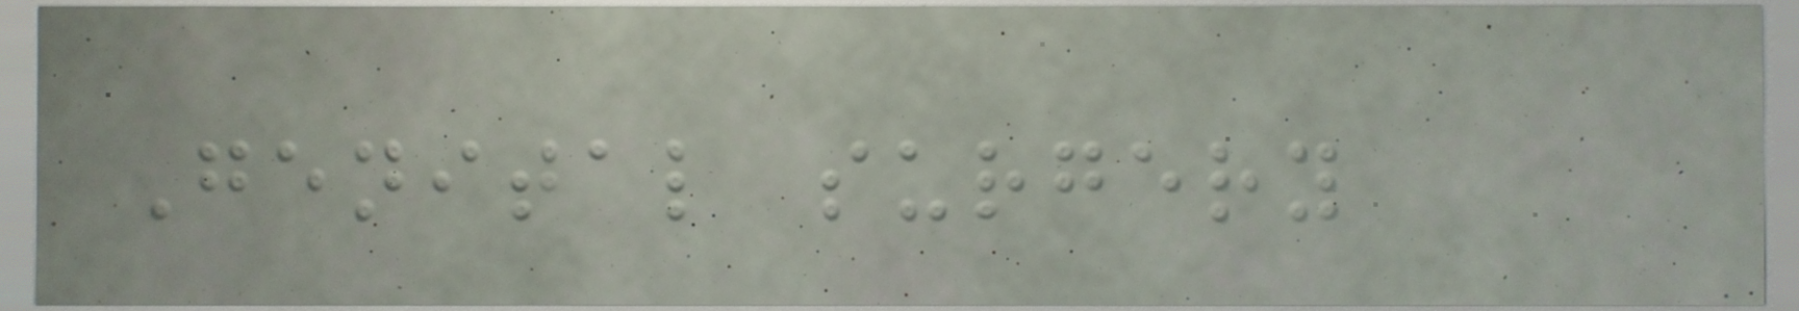Genital surgery
